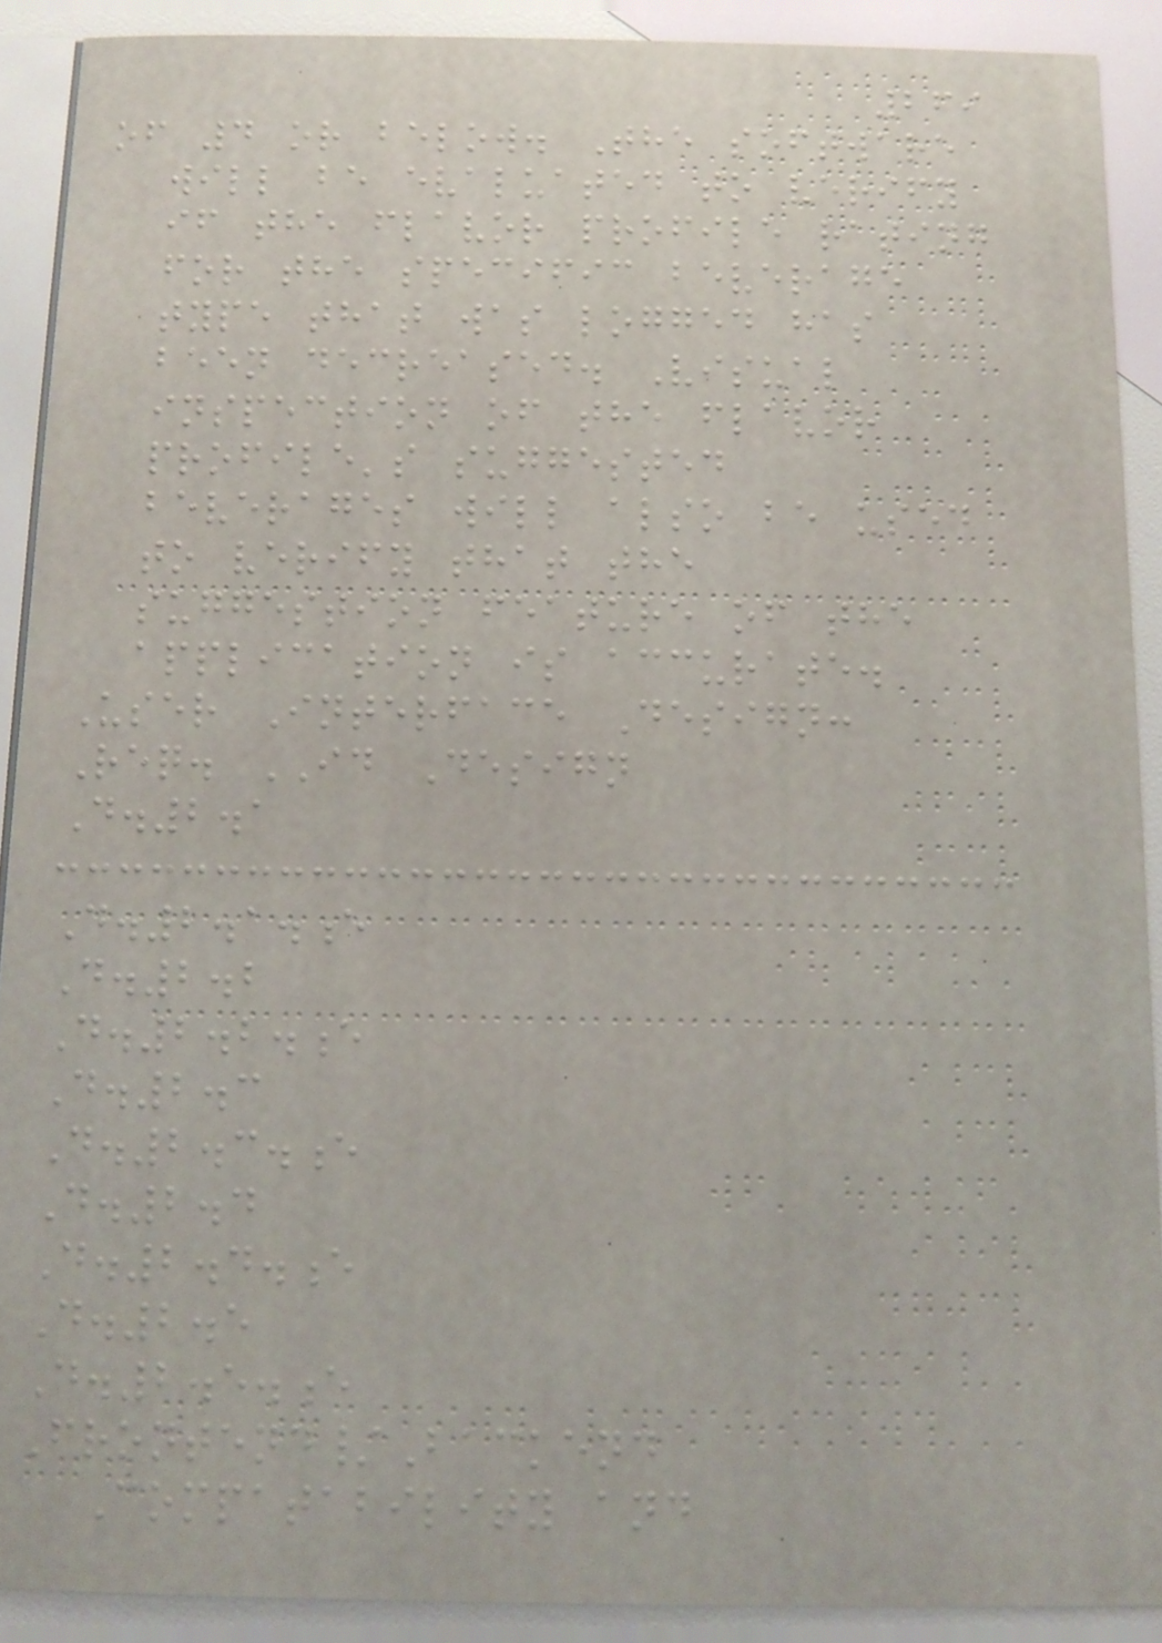269
of 4 or below. The software
will be evaluated to verify
if the flavor profile rating
for the specific beverage
type that was logged has
been decreased. Visual
inspection of the flavor
profile's suggested
beverages will also be used
to verify that the
suggestion feature of the
application is accurate.
User Interface Design:
Req. ID Design
D.2.1
D.2.1.e
D.2.2
D.2.2.e
D.2.3
D.2.3.e
D.2.4
D.2.4.e
D.2.5
D.2.5.e
Frontend/Backend
Compatability and
